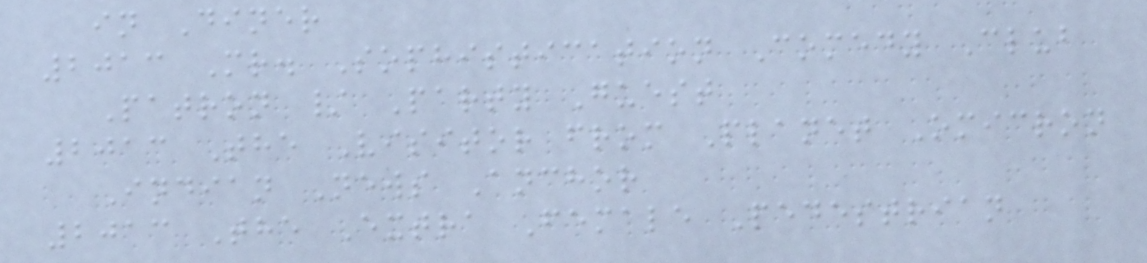in Diner
2013 Mr. Sophistication Comedy Club
Patron / Party Guest
2013 The Visitor from Planet Omicron
Indian News Anchor
2013 The Extra Female Pedestrian
